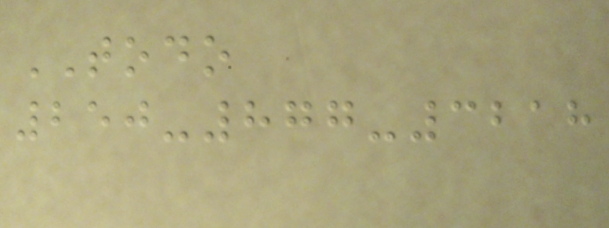TODO
250-877-3218
